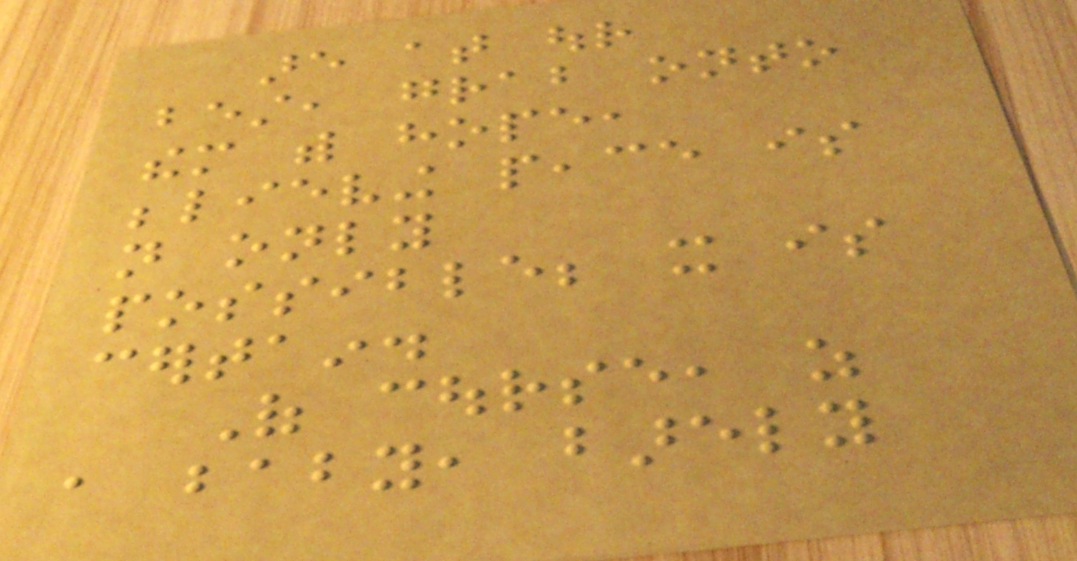are at our
best, grab onto
them with hope,
believing peace is
not only
possible; it is
certain.
Of course, as
a baby, barely
